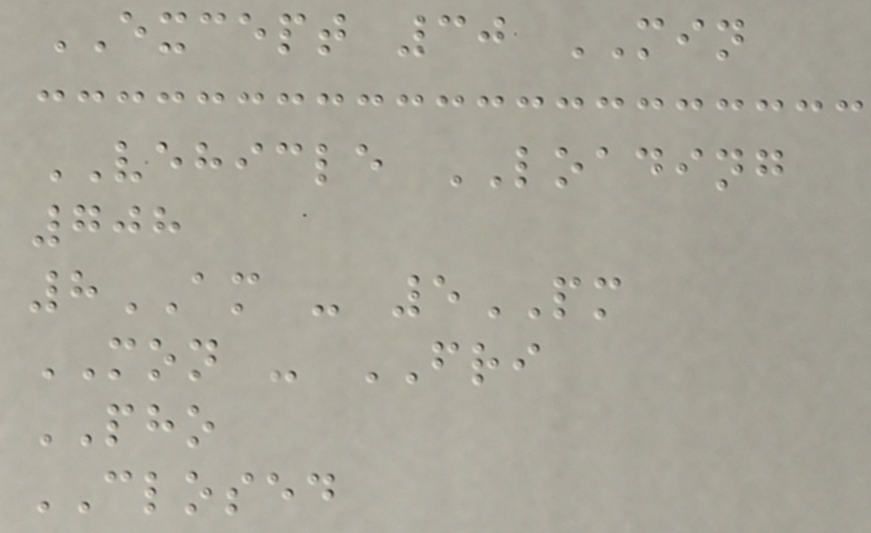EXCEPT 30 MIN
VEHICLE LOADING
708
8AM - 5PM
MON - FRI
PHO
CLOSED
